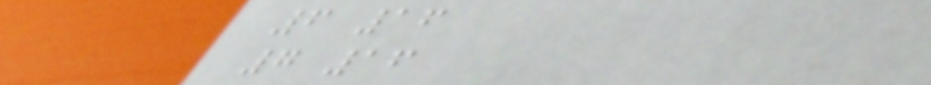6 16
7 16
